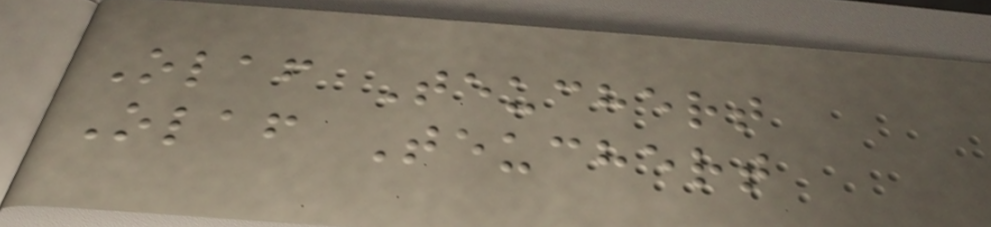Olaf Teuchert
Olaf Teuchert
